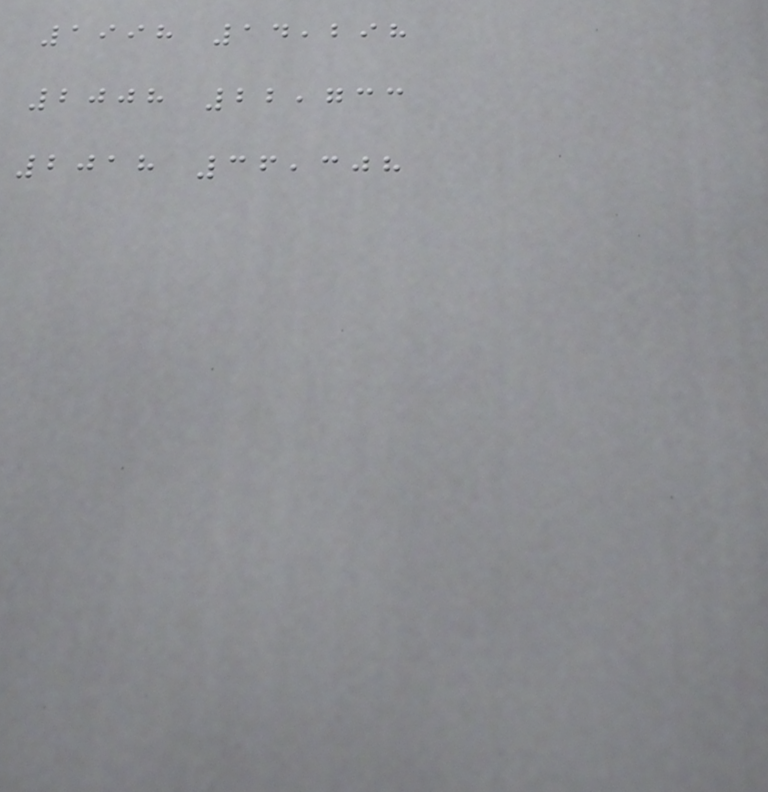1998 14,298
2008 22,733
2018 36,308
